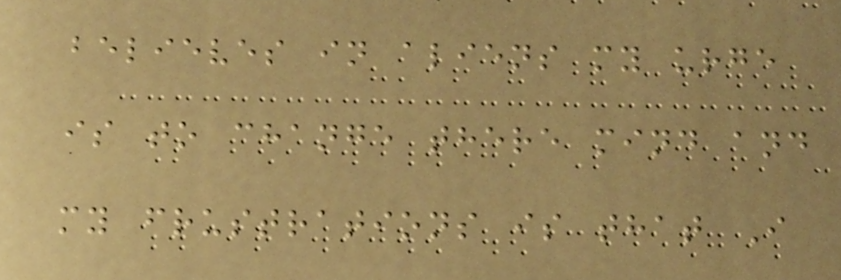believes in aliens my urge
is to change there mind and
my frustrations is that I
